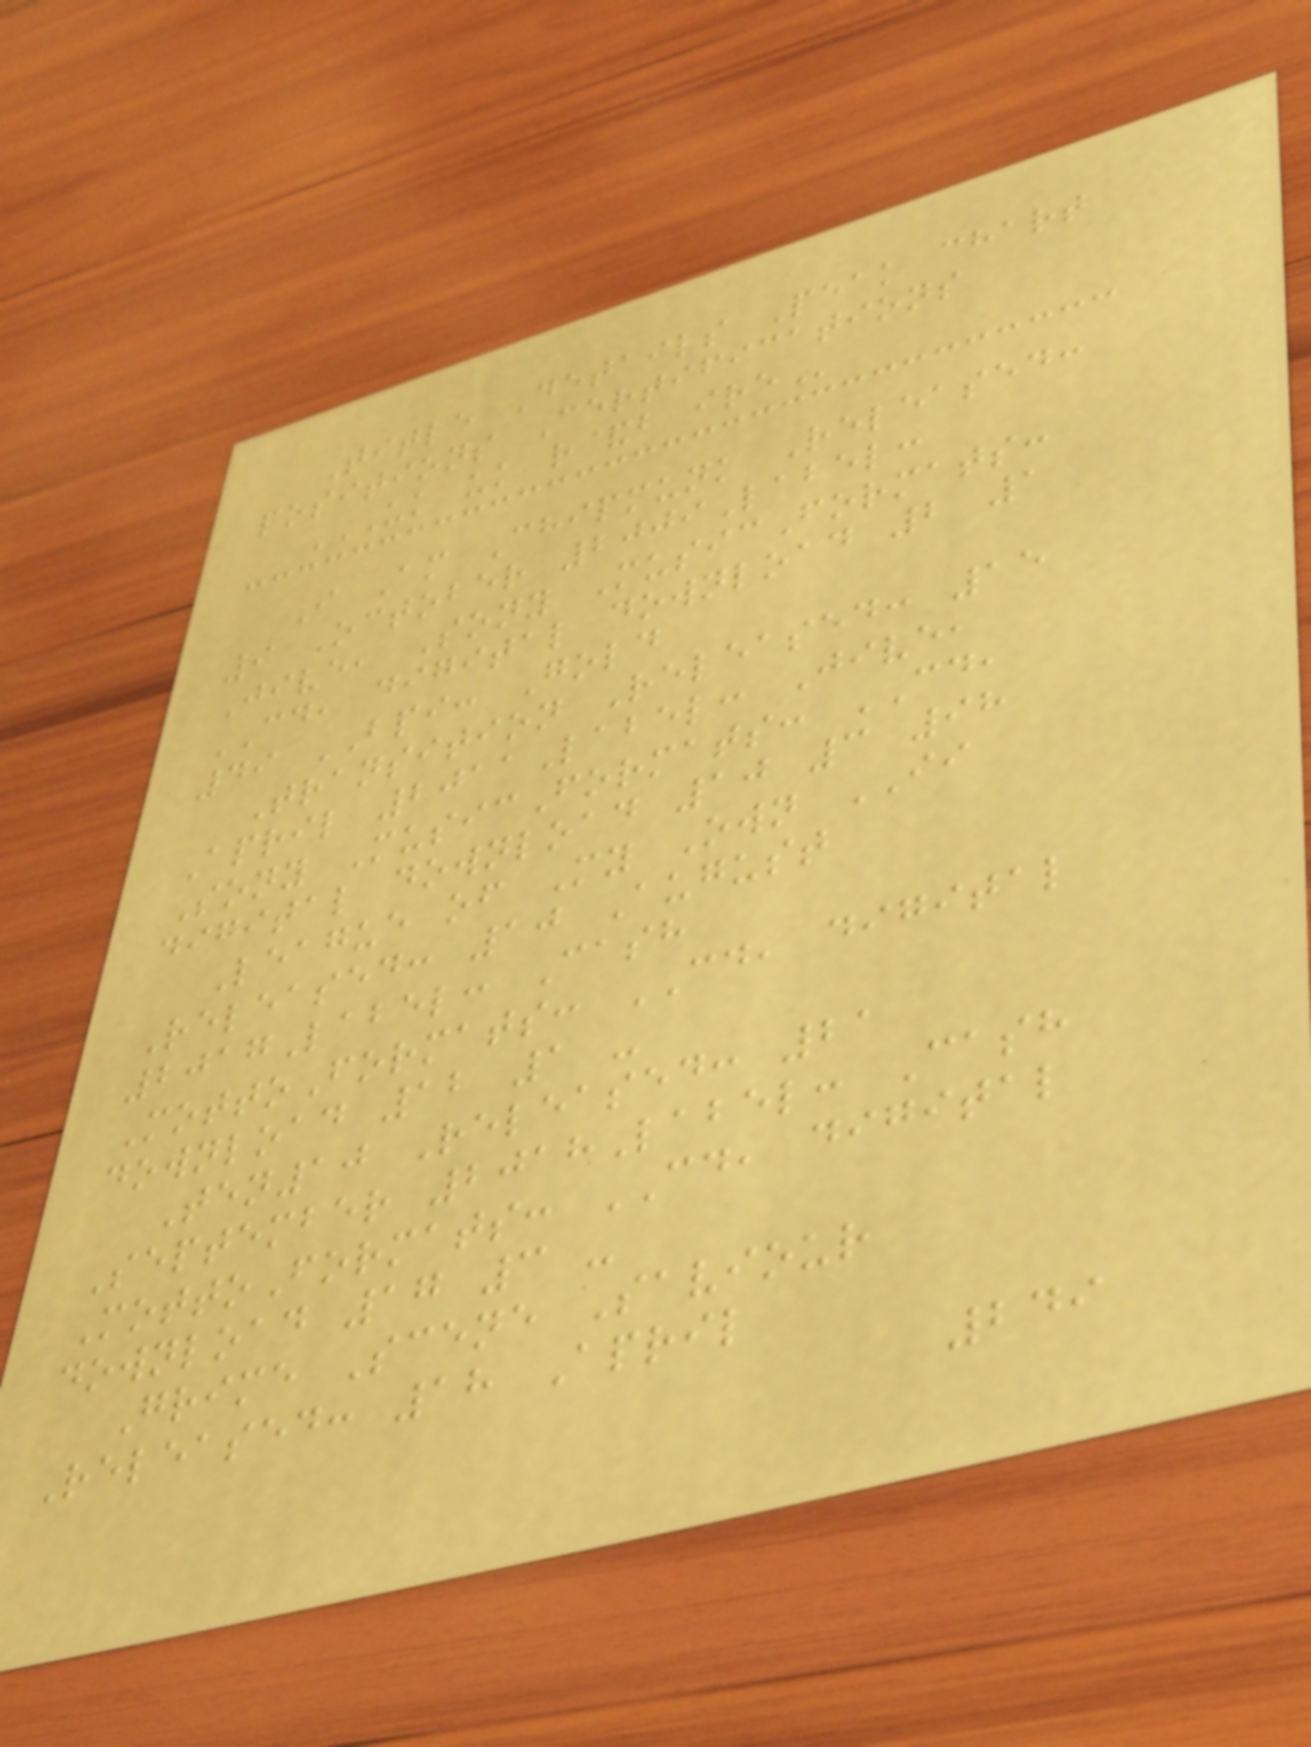Title Details Peak chart
positions Certifications
UK UK R&B IRE
I Am Chipmunk Released:
9 October 2009Label:
Jive, Sony MusicFormats:
CD, digital download 2 1
49 BPI: Gold
Transition Released: 15
April 2011Label: Jive,
Sony MusicFormats: CD,
digital download 10 3 98
League of My Own II
Released: 10 August
2017Label: Cash
MottoFormats: CD, digital
download 12 1 -
Ten10 Released: 21
September 2018Label: Cash
MottoFormats: CD, digital
download 17 3 -
Grime Scene Saviour
Released: 18 April
249
